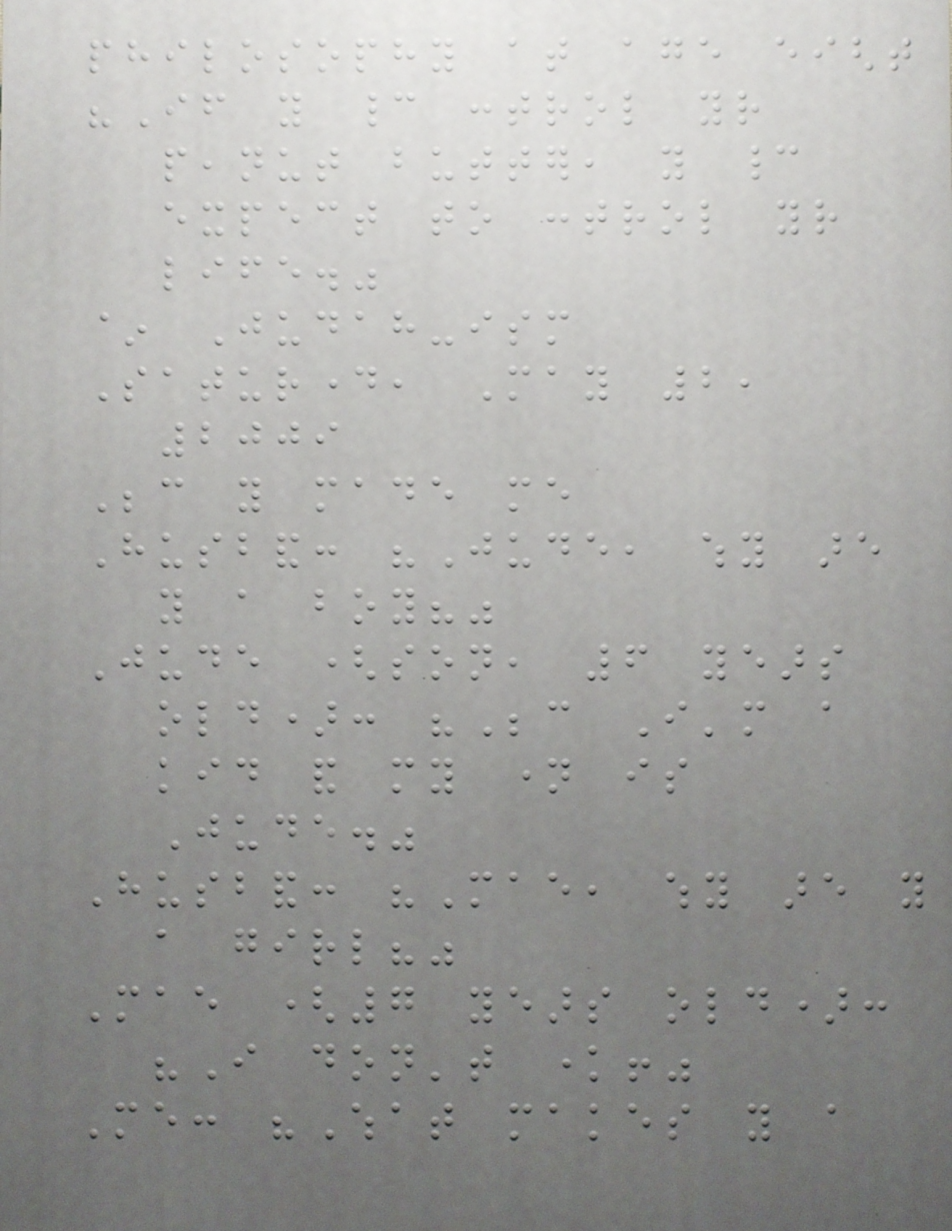philosophy at age eight
"If you cannot control your
peanut butter, you cannot
expect to control your
life."
~ Judah-ism
Saturday, May 2,
2009
Because you made me
Husband: "Jude, why are
you a boy?"
Jude (son, 6 years
old): "Because I'm a
kid and my name is
Jude."
Husband: "Mae, why are you
a girl?"
Mae (7 years old):
"I don't know!"
Me: "What makes you a
